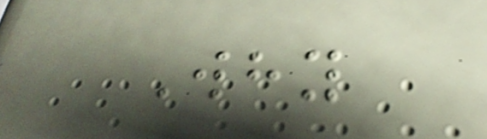Why
